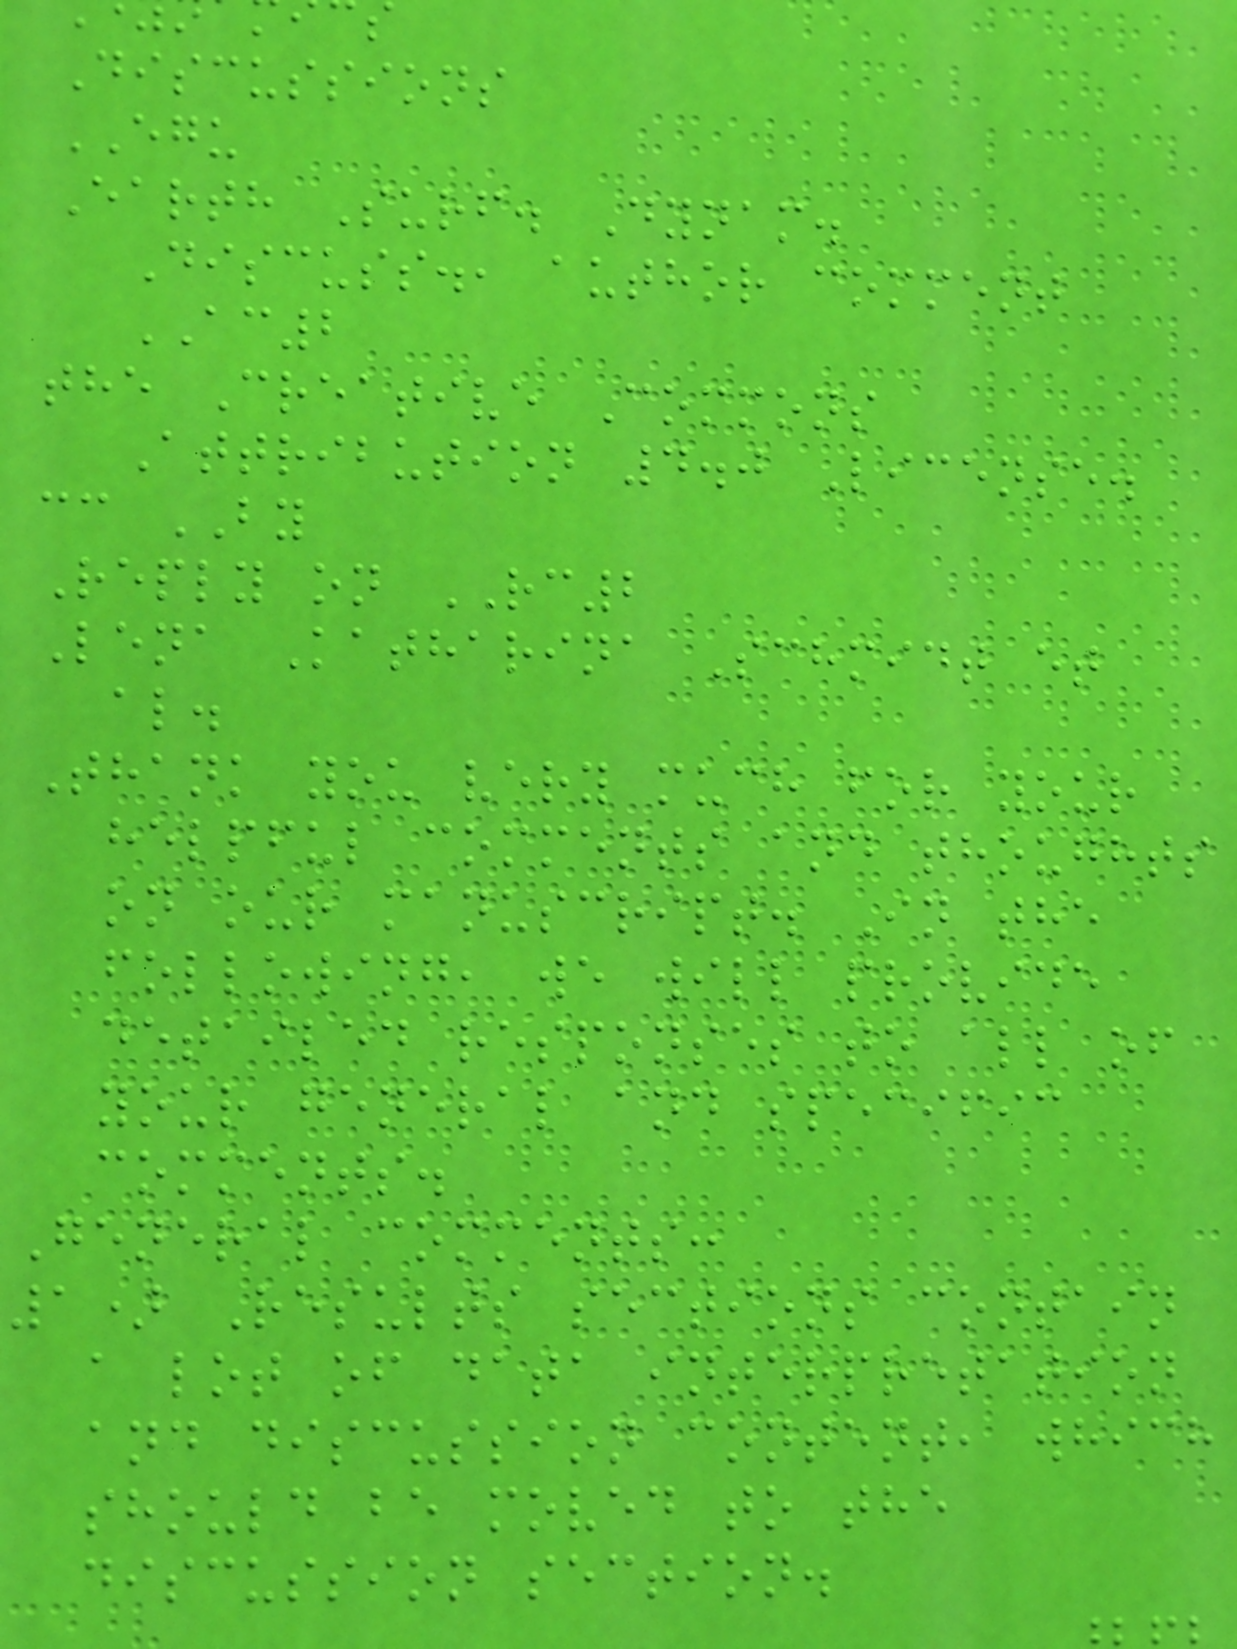Discussions
EGU
Earth Surf. Dynam.
Discuss., author comment
AC2
the Creative Commons
Attribution 4.0 License.
cc BY
Reply on RC2
Lena Katharina Schmidt et
al.
Thank you very much for your
helpful comments and thoughts
on our manuscript. In the
following, we will provide
detailed responses to all of
your general and specific
comments.
General comments:
1) Results sections contain
a lot of data interpretation
and discussion content, which
should be moved to the
discussion section.
